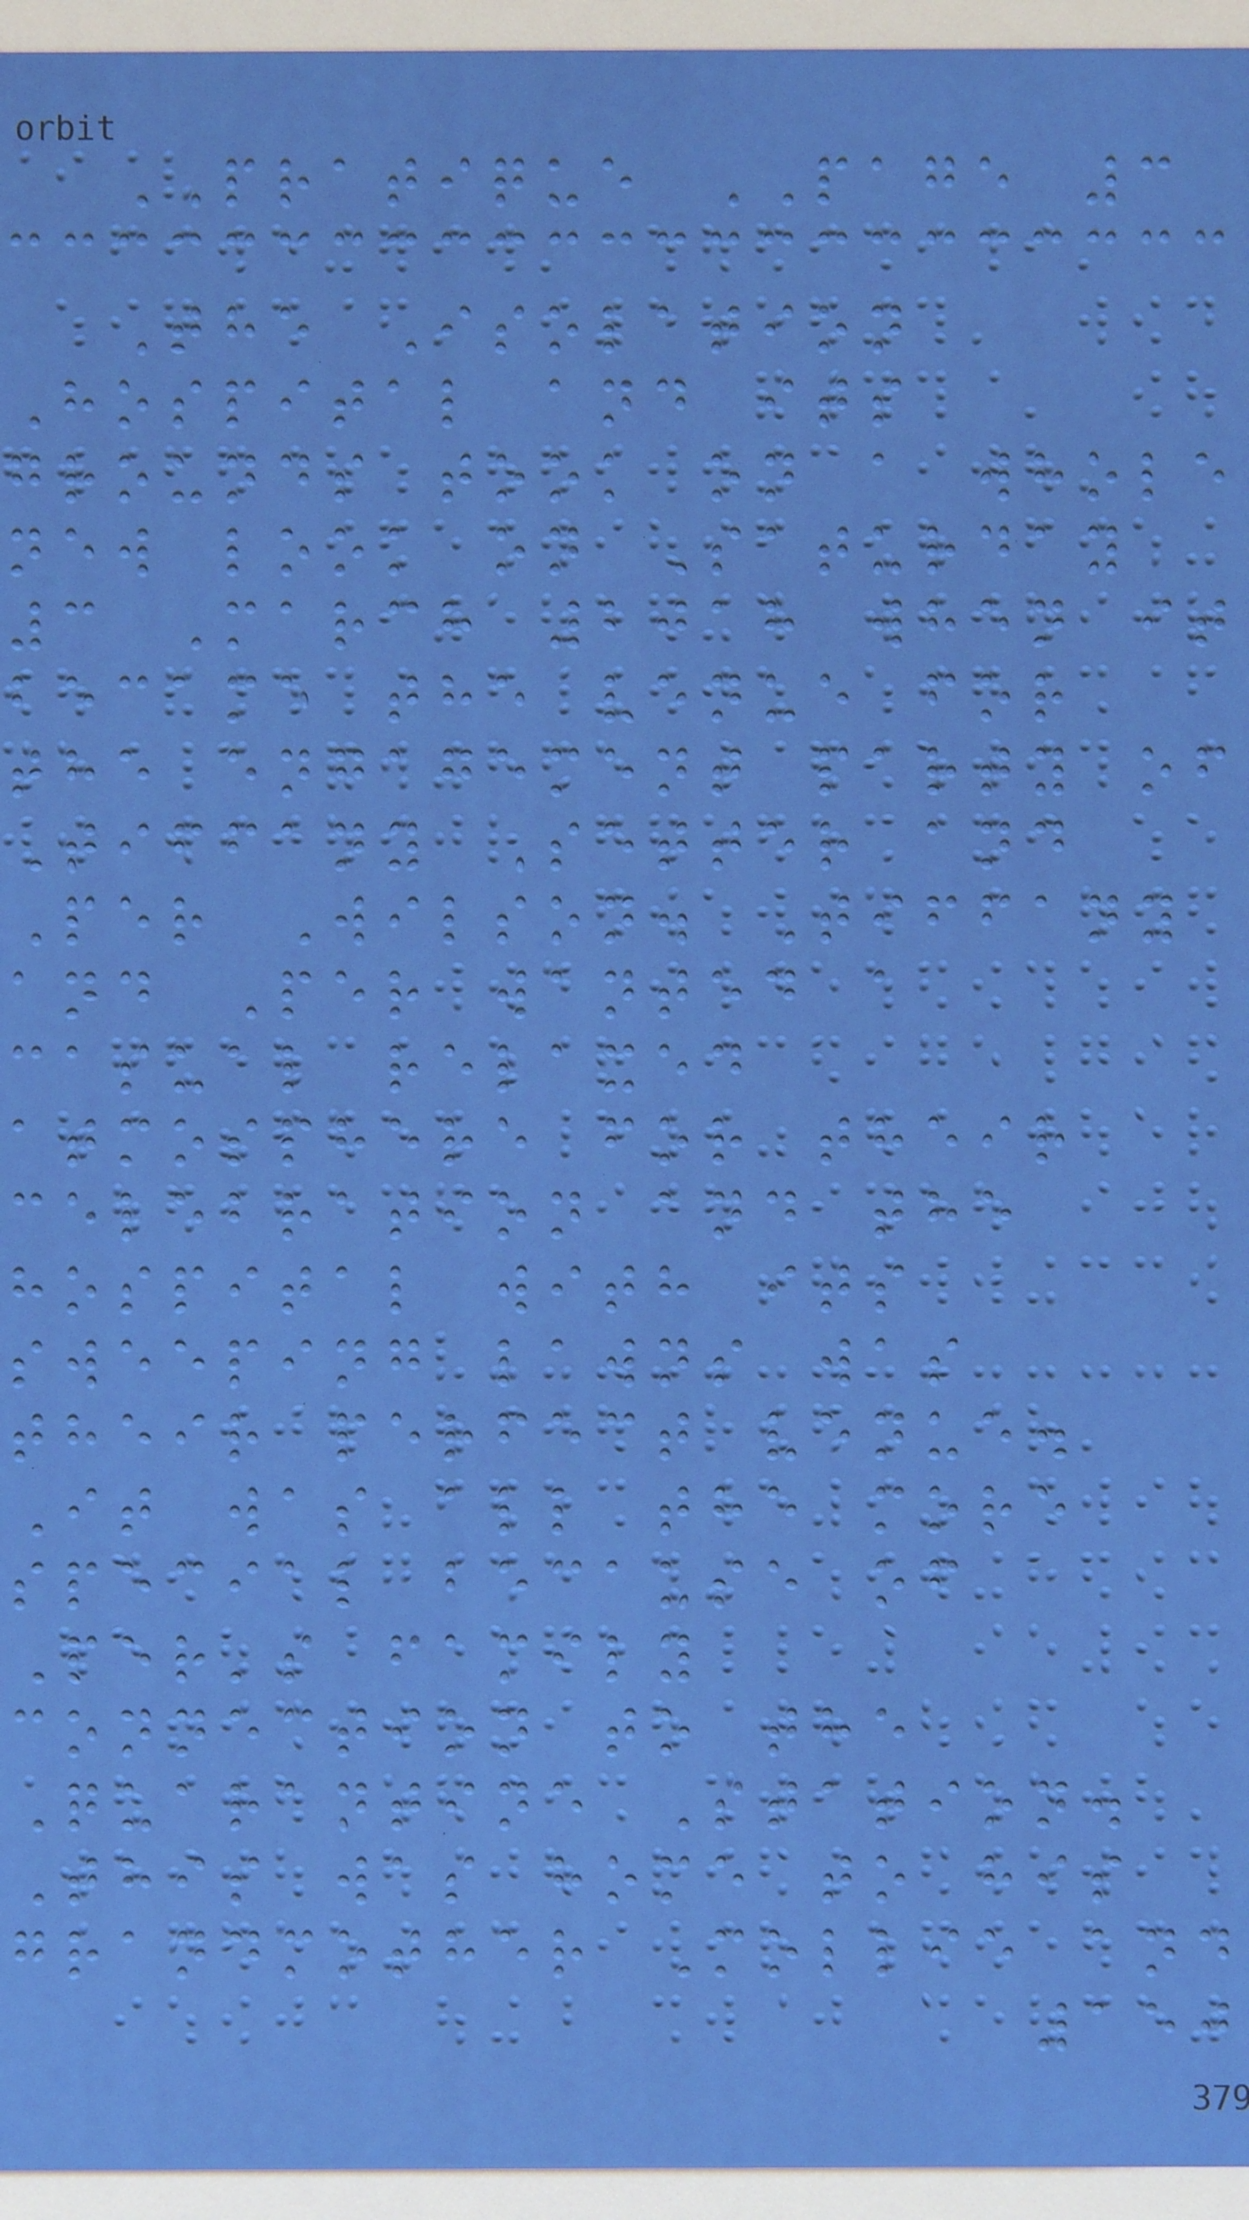PRATIQUE PAGE 3
The Isolation
Hospital and its
grounds took on a whole
new look on Saturday
3 March 2018 when it
became the venue for
the engagement party of
Tiffany Setter and
Per Wilson. Tiffany
and Per wanted a
casual relaxed
atmosphere for their
celebration and the
hospital with its
sweeping lawns was
their perfect venue.
It was all the more
special because of
Per's family
connection to the
Quarantine Station.
This was home to his
grandmother Mollie and
150
